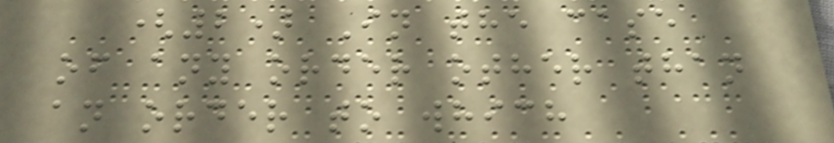(2) In the case
of any order other than
an order to which
